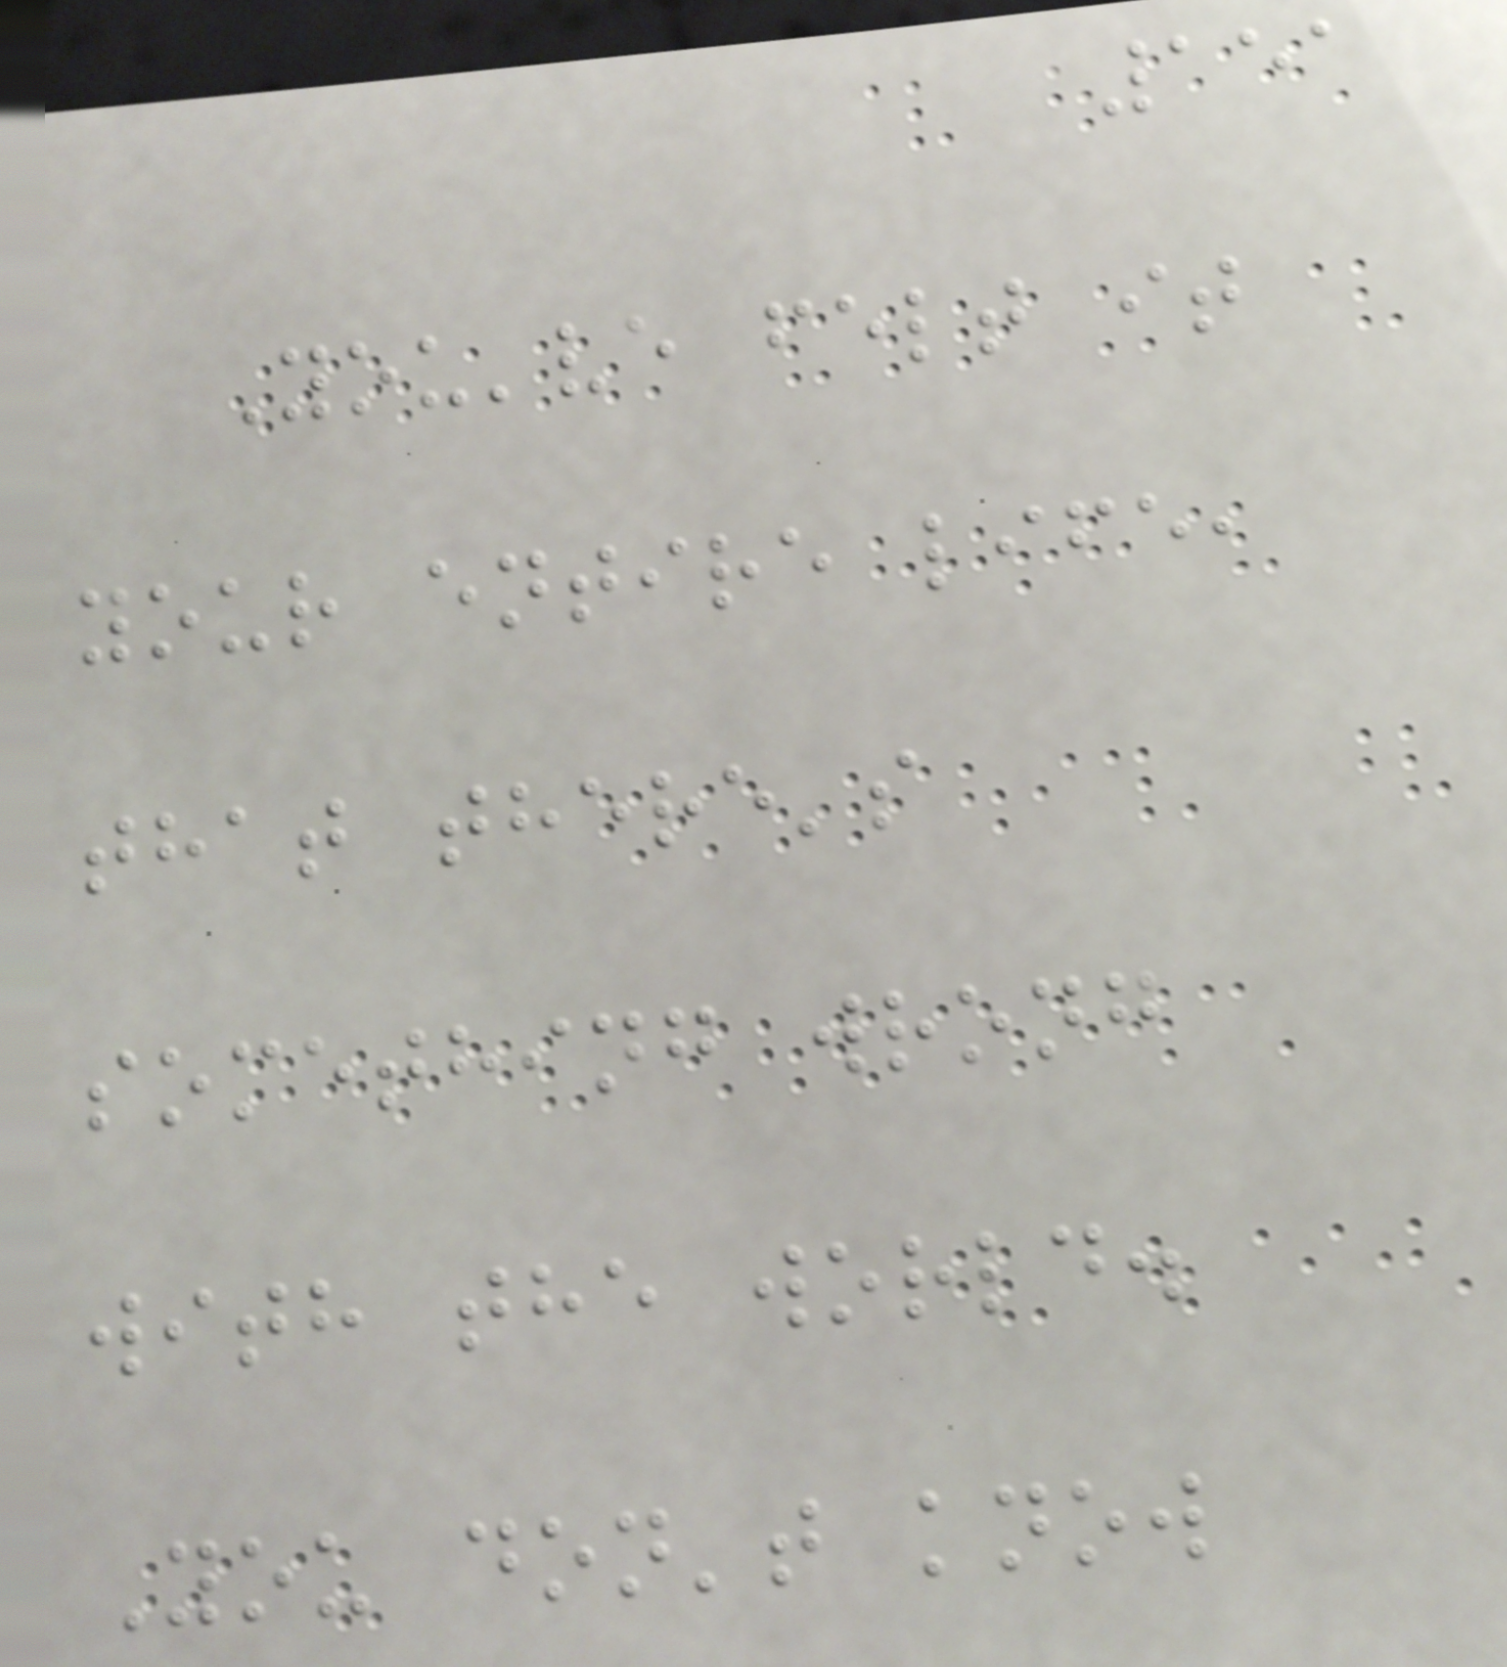151
You've felt it
your entire life,
that there's
something wrong
with the world.
You don't know
